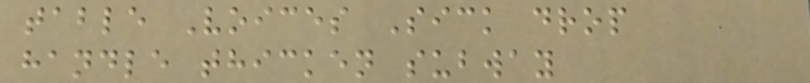table Voices Sick drop
handle thicken subway
